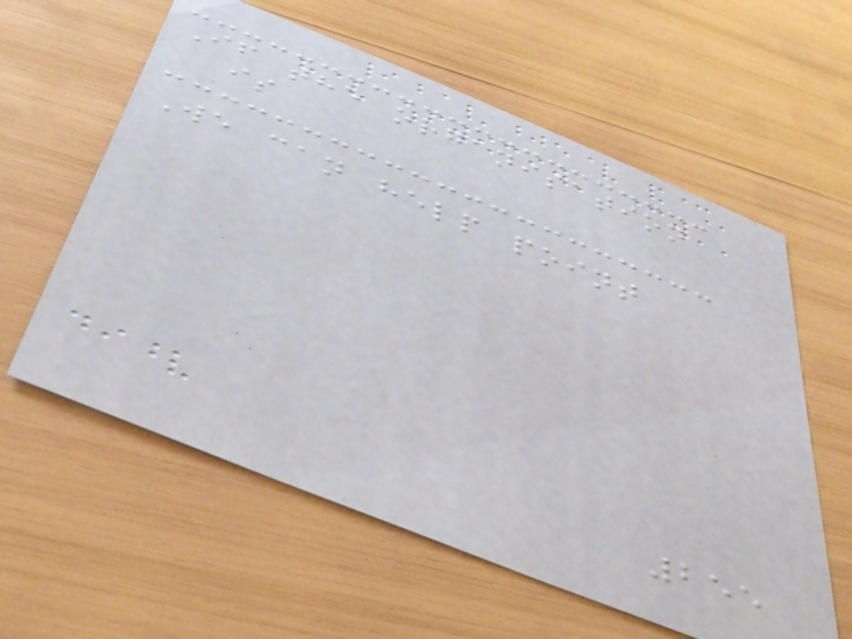If the organisation
is
We can help point
255
